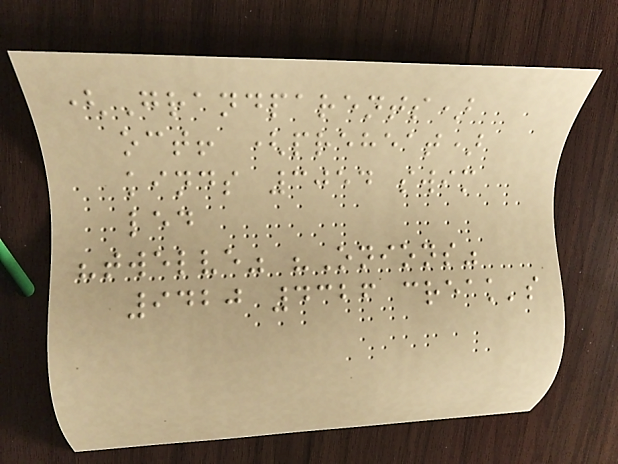(Grandparents)
oct! (preheat)
kinds 3054 swim
led
"twelve" "Onions"
9420 4326 creak's
